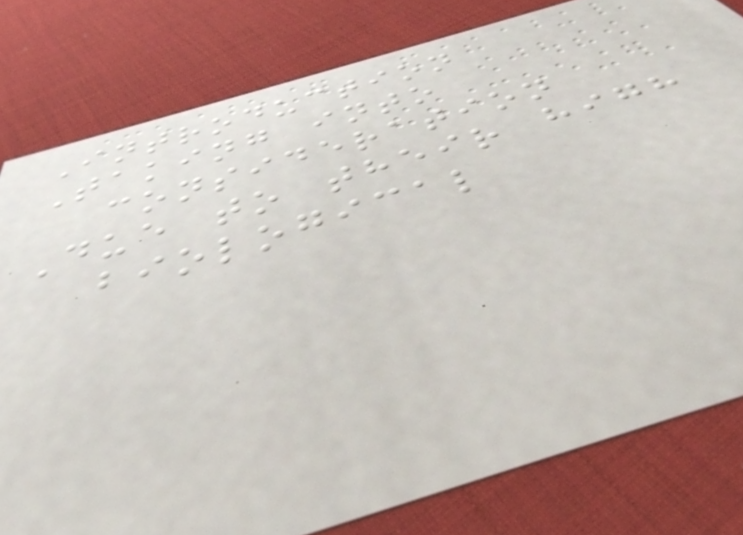Introduction
Taking into
consideration
Due to their high
biological
